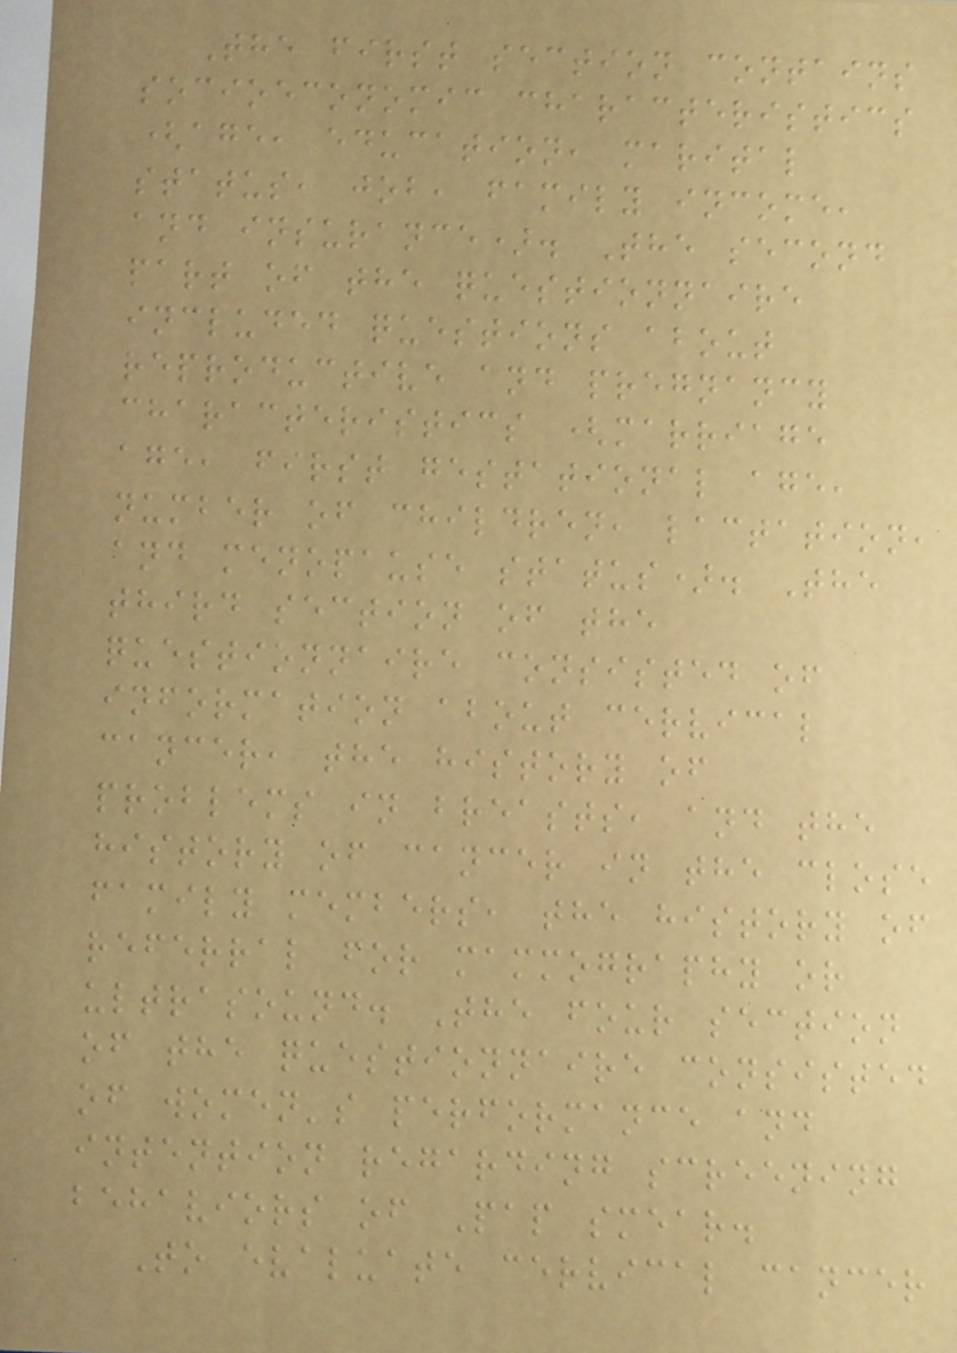The first section contains
socioeconomic characteristics
(age, education, marital
status, job, family income,
and insurance). The second
part of the questionnaire
included questions about
reproductive and pregnancy
characteristics (marriage
age, first gestational age,
number of children, lactation,
and menopause status). The
third section of the
questionnaire consisted of
information about cervical
cancer, the history of
problems in breasts, and the
history of cancer in the close
family members, the history of
referral for mammography or
ultrasound. The four section
of the questionnaire consisted
of women's performance and
intention regarding screening
behaviors of Pap smear.
To evaluate cervical cancer
